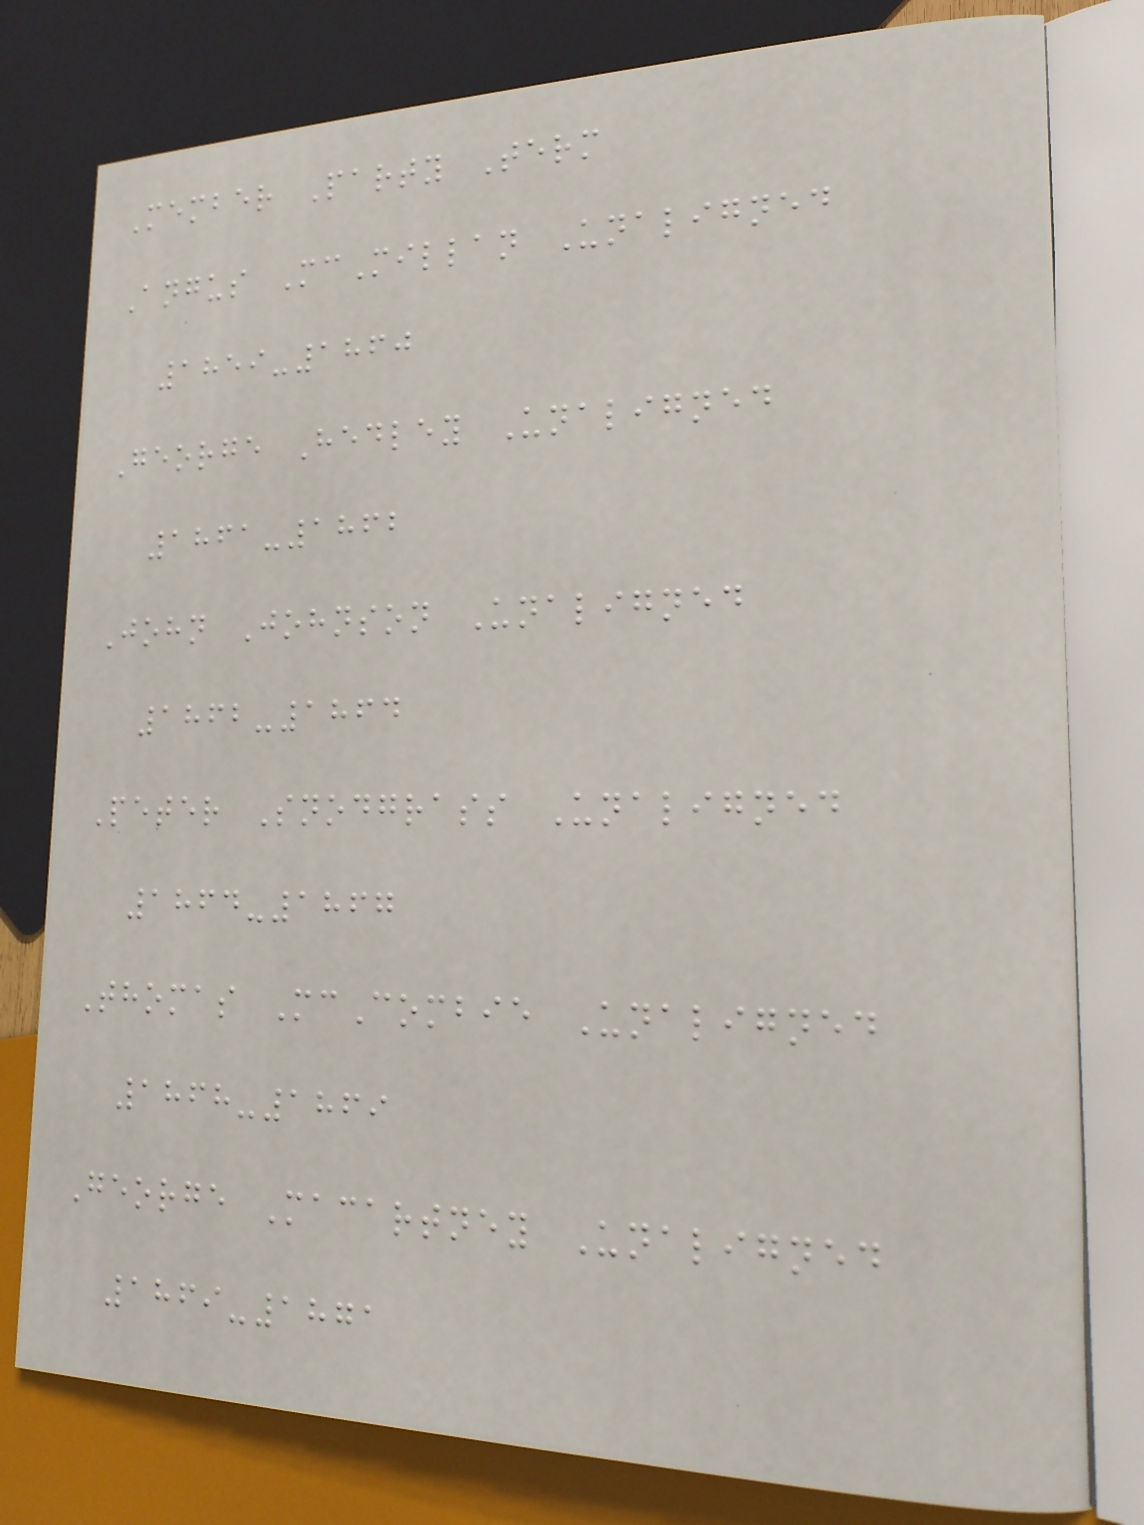Member Party Term
Angus McMillan Unaligned
1859-1860
George Hedley Unaligned
1861-1862
John Johnson Unaligned
1862-1864
Peter Snodgrass Unaligned
1864-1867
Thomas McCombie Unaligned
1868-1869
George Macartney Unaligned
1869-1871
